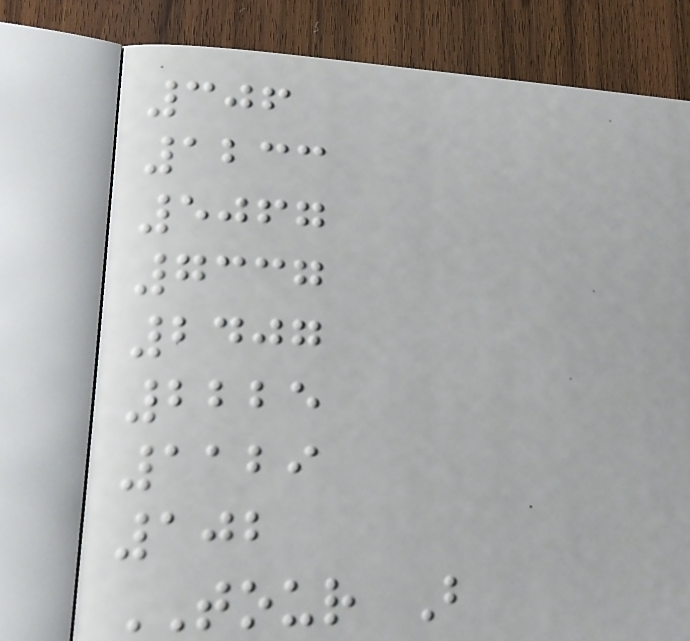306
1233
5067
7337
2407
2225
1129
102
TOUR B
